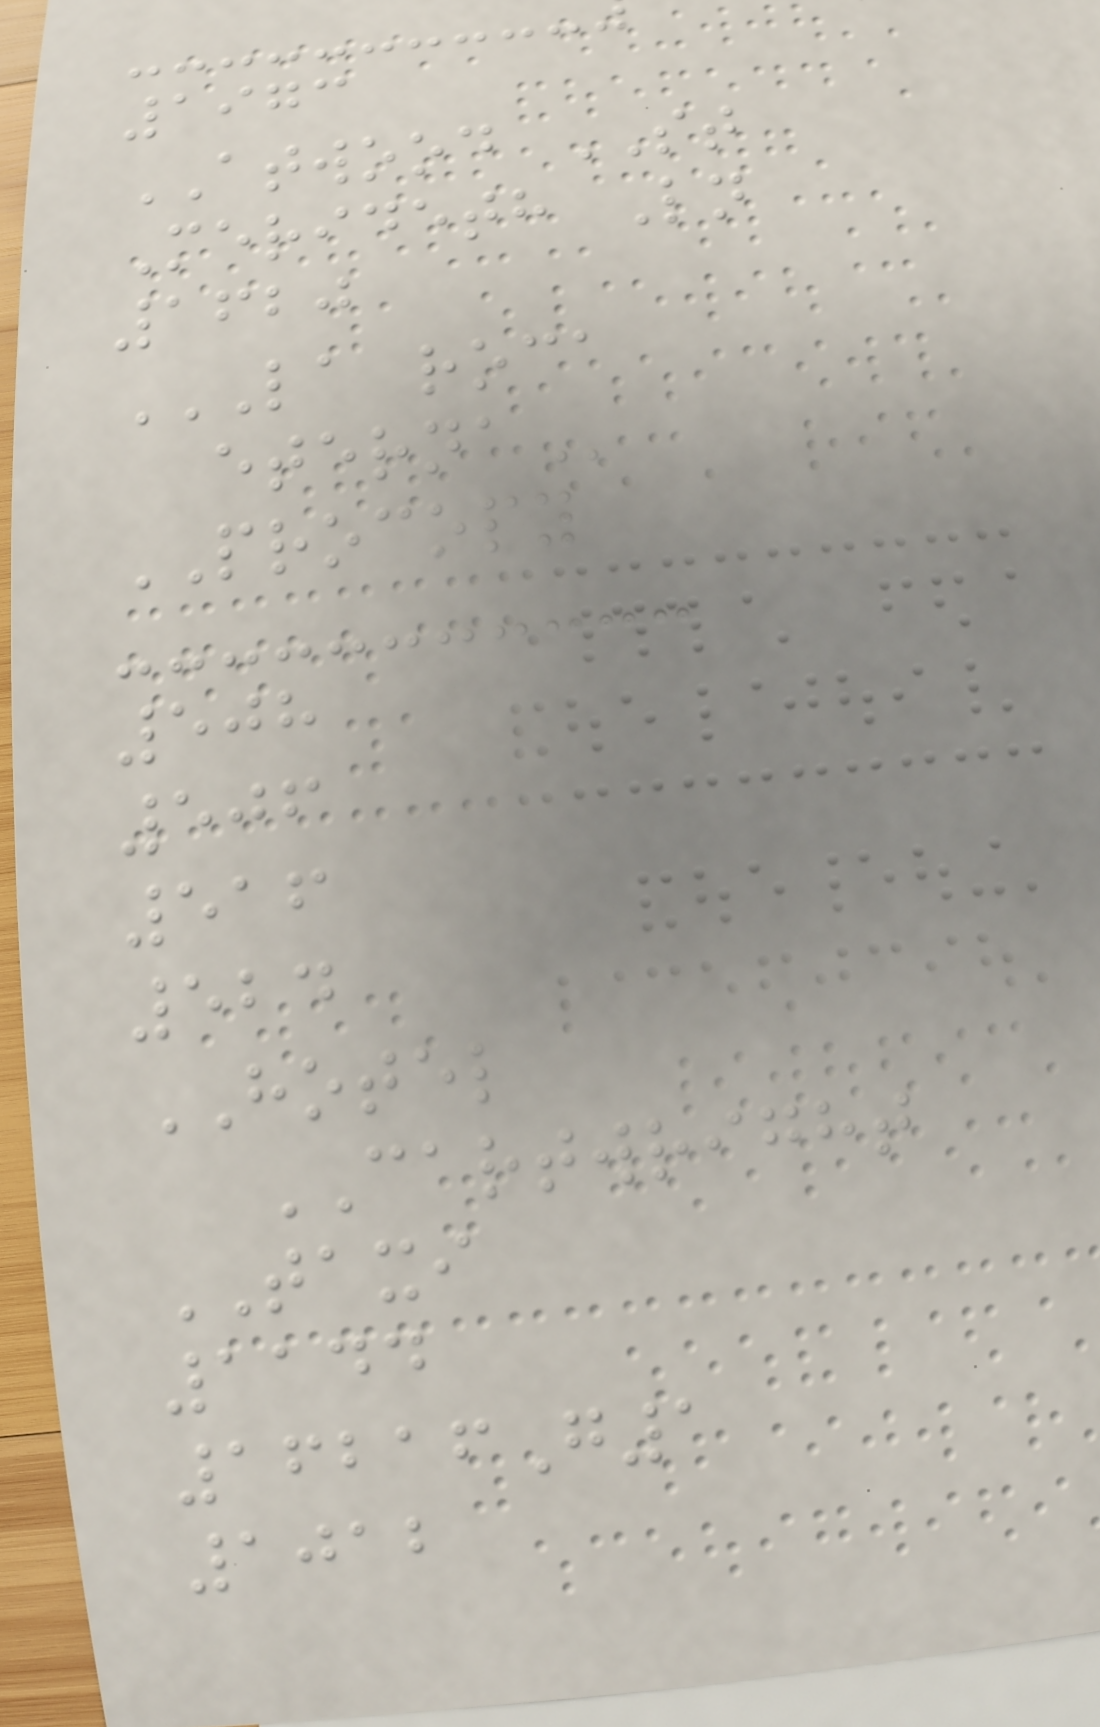1973
ATWOOD ST
Merideth Ln
1620
LA ROCA
ETERNA
PROCOPY
508
506
516
524
HOTEL
CARTWRIGHT
TAXI
1144
16216G1
1012
